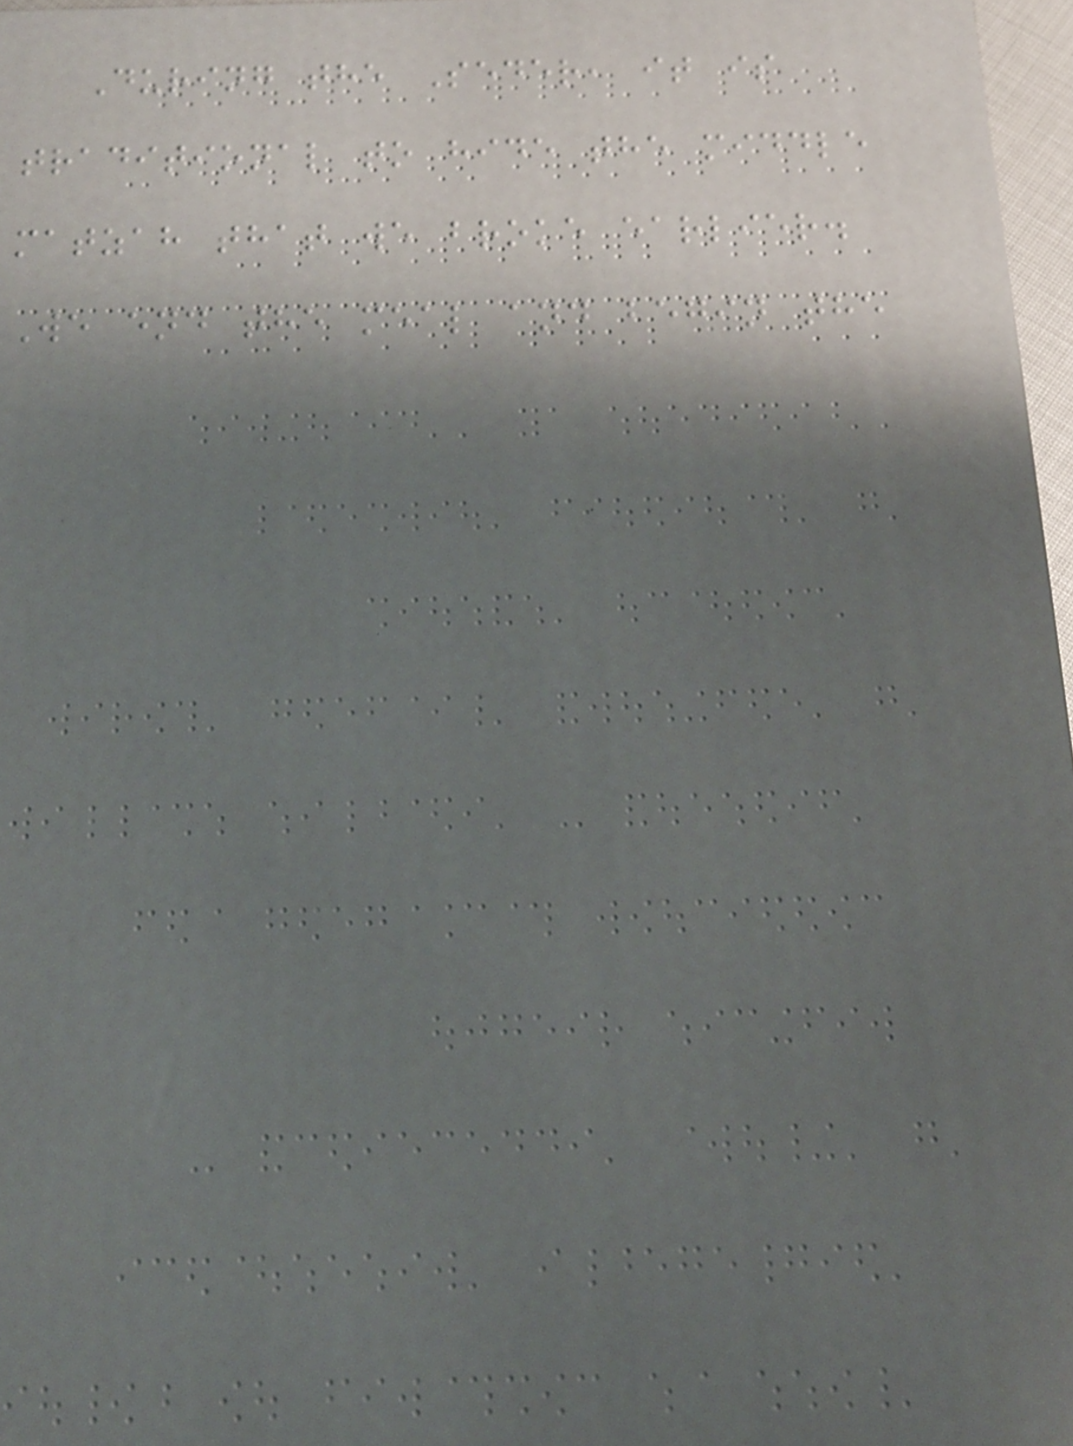During the Seder, it is
traditional to hide the middle
matzah that we broke earlier.
We end the meal and begin the
